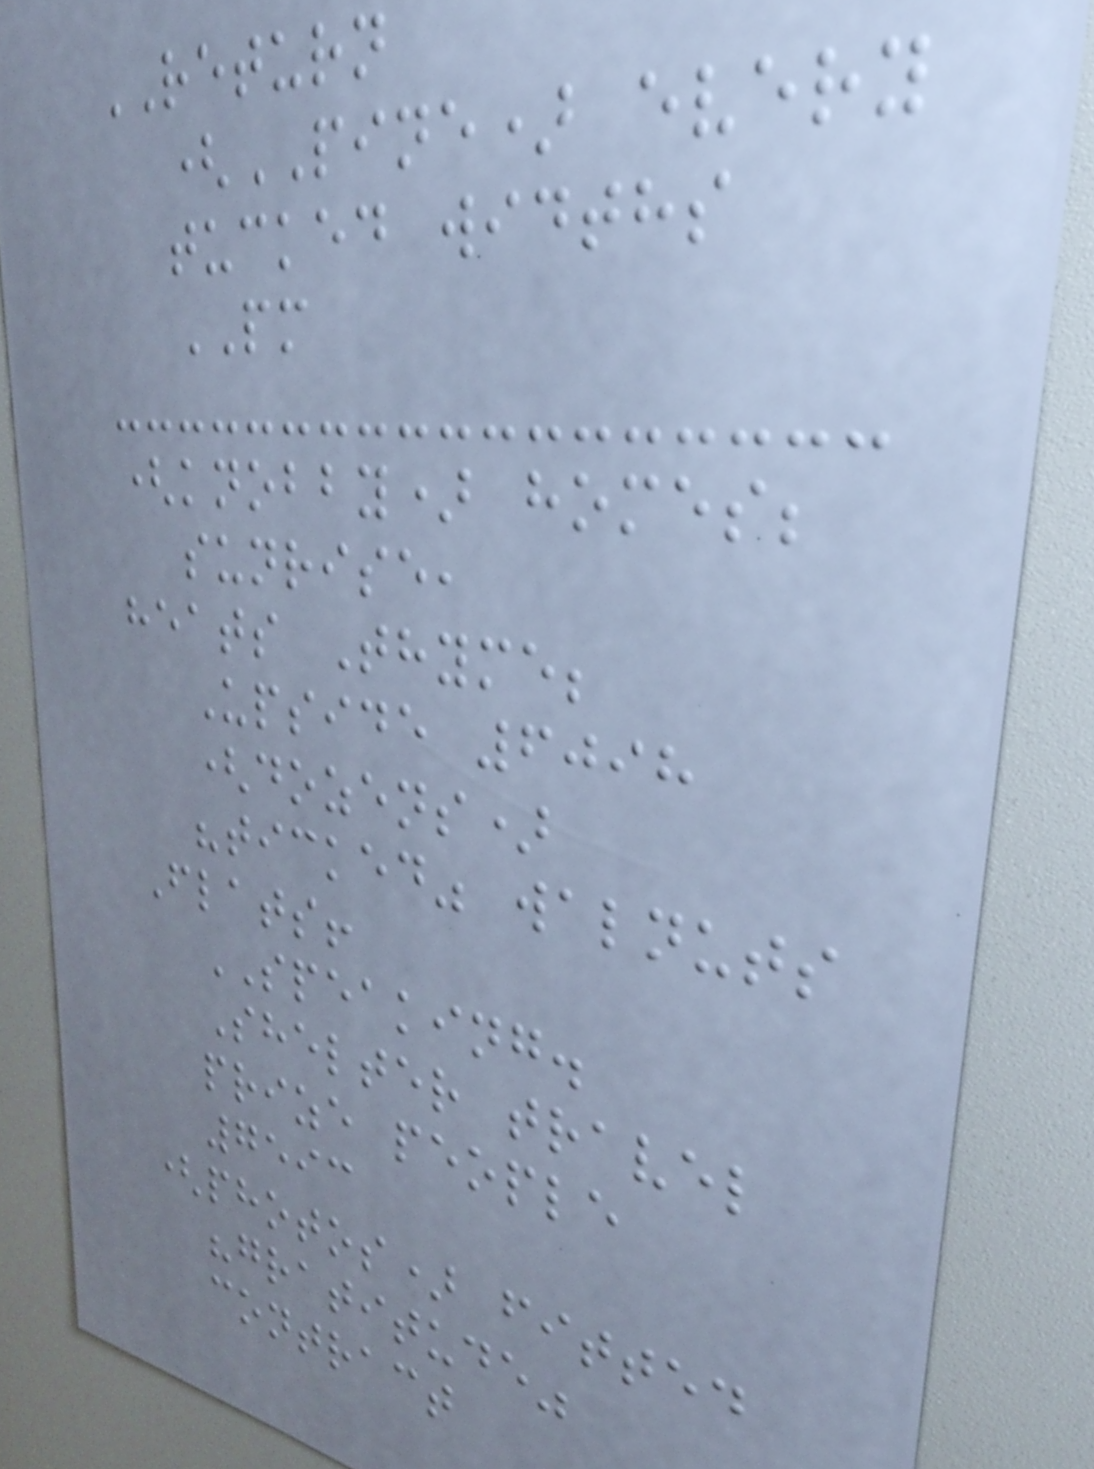RETURN
(PINE) every
tucked widths
PM
(knobby) homes;
sunrise,
heats Thyme;
Upside 6098
(dozens)
"ticked" walnuts
Flats!
SPEAKING.
Shelter travel
prize people
7593
(photos) fitted
"gratitude"
contract
